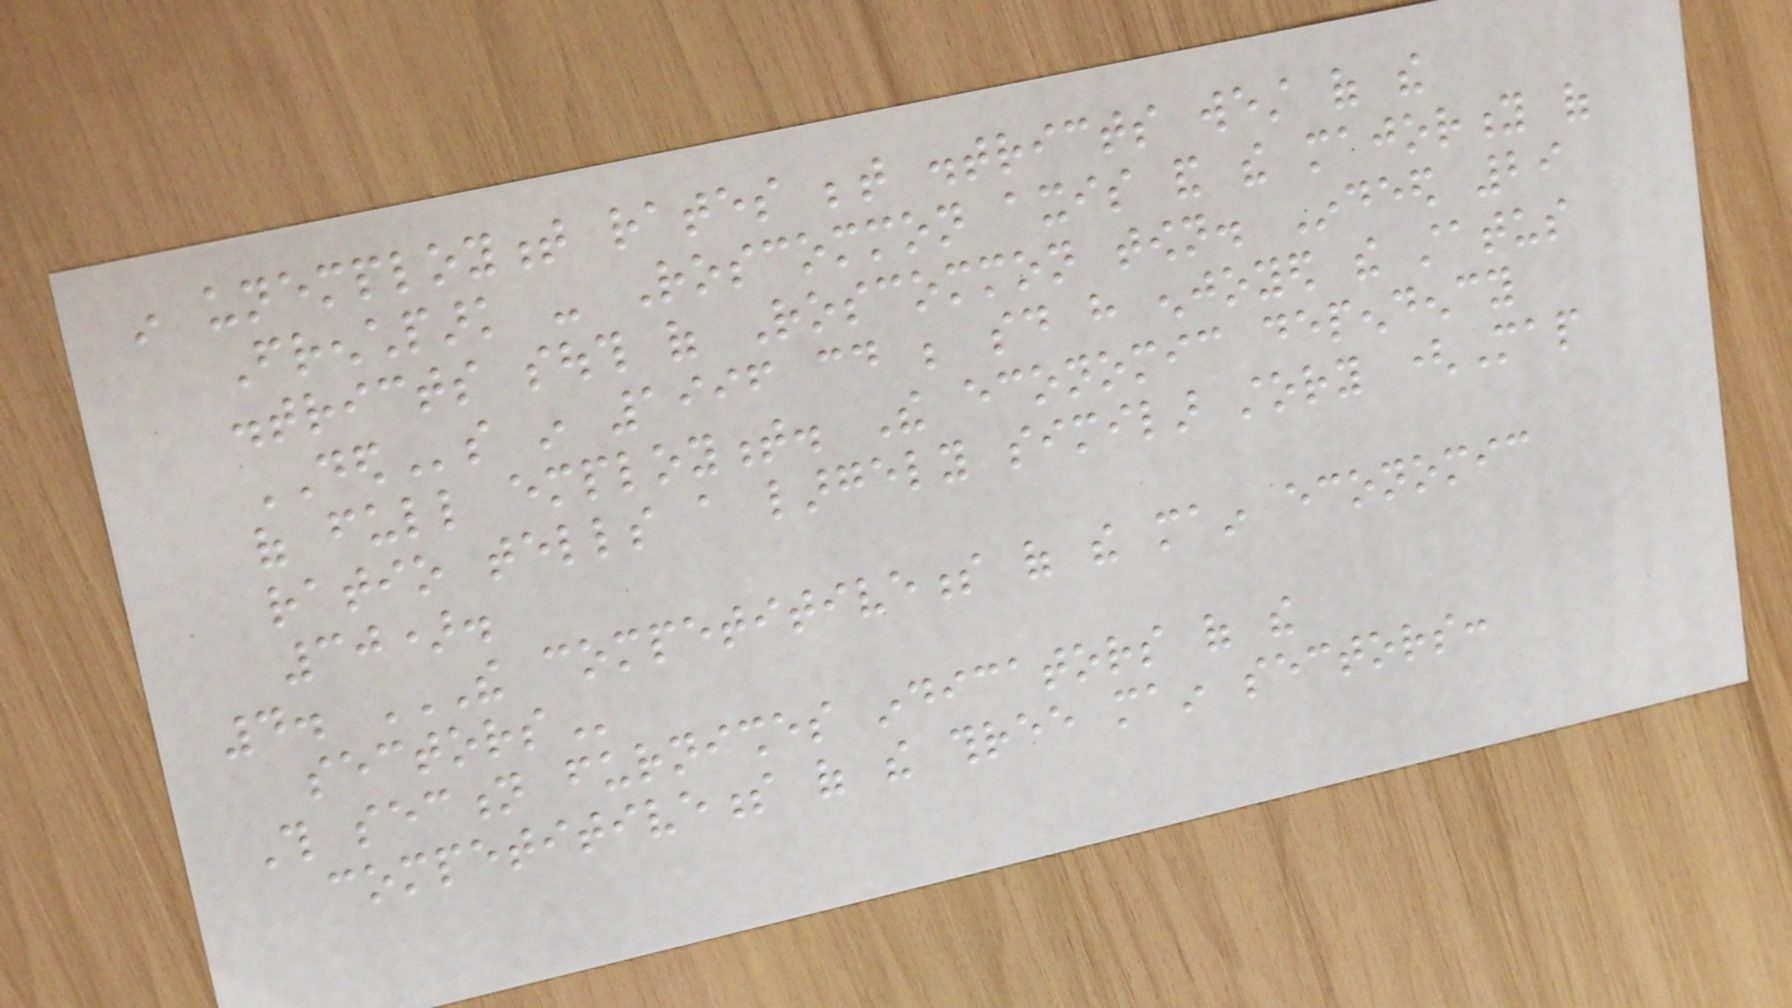in unemployment rates between districts west of the
Frenchpark - Roscommon axis and the majority of
districts south of Roscommon town. Indeed 29
DEDs in 1996 could be said have enjoyed the status
of full employment. The economic dependency
ratio tells a largely similar story (Map
30).
4. THE COMPETITIVENESS OF THE MAIN ECONOMIC
SECTORS
This section furnishes indicators of the
competitiveness of the three main sectors:
